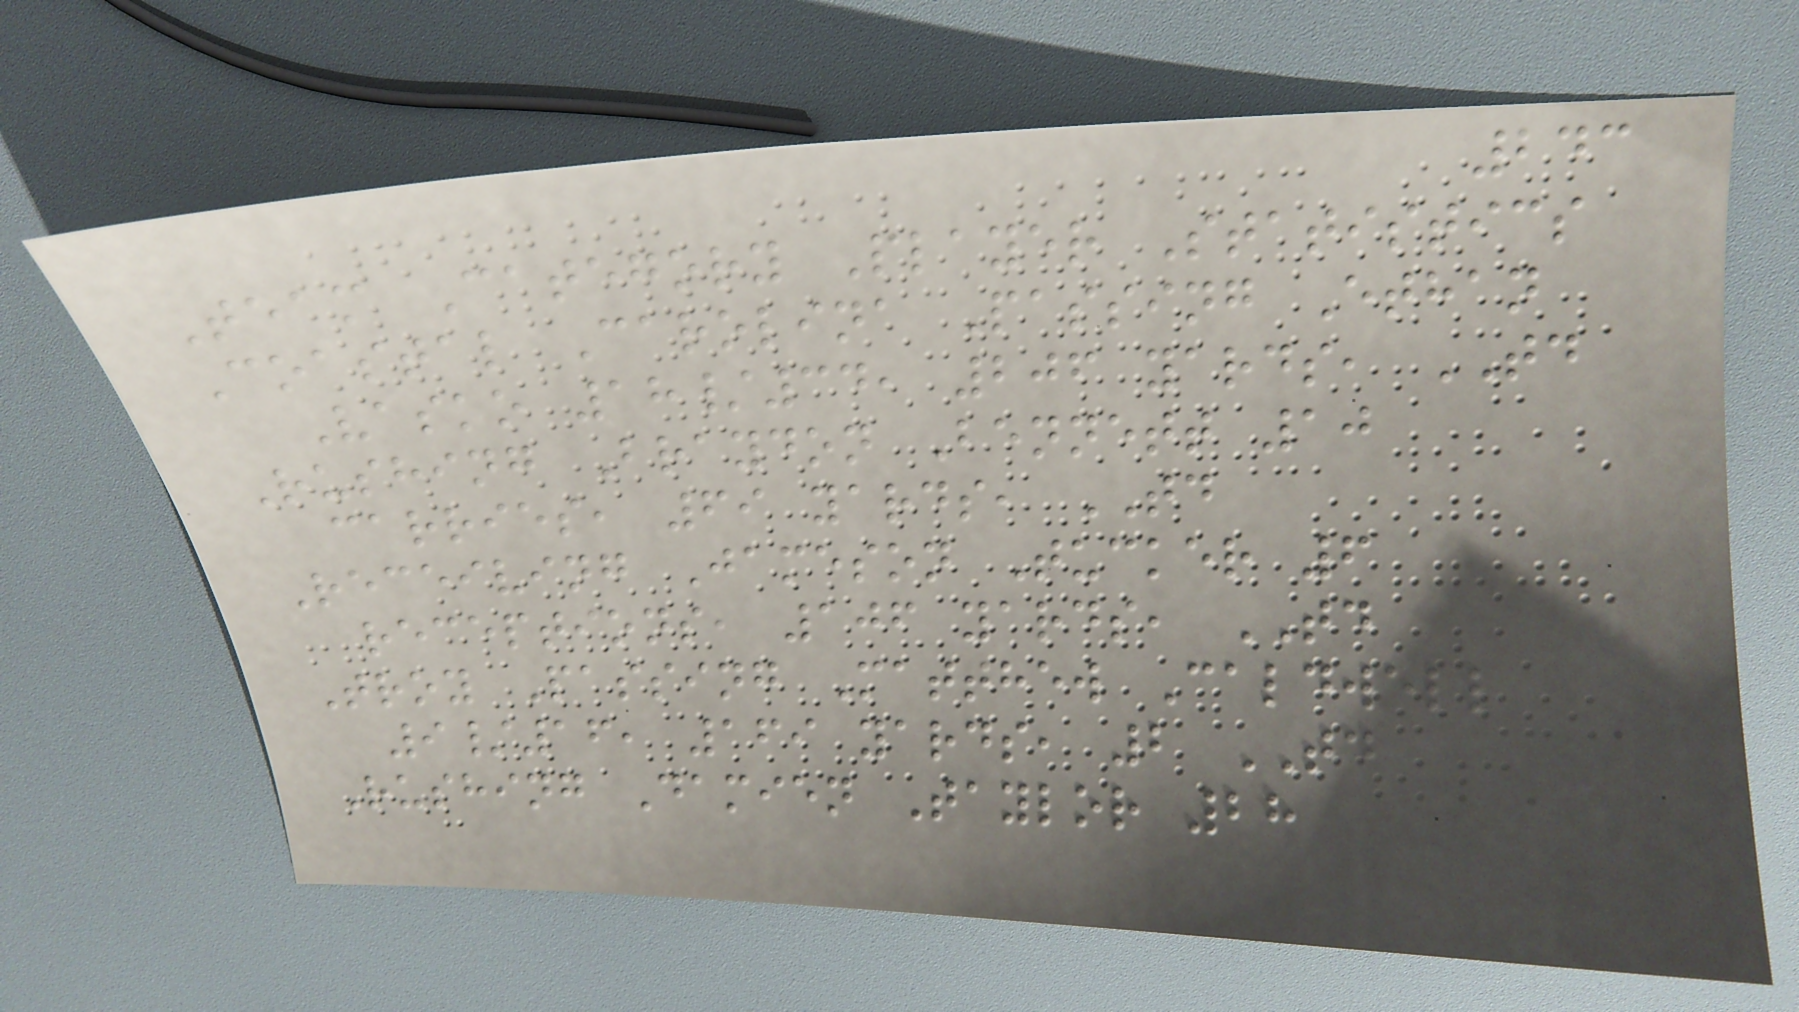243
Team Category Player Statistics
Coastal Carolina Passing Ethan
Vasko 18/34, 206 yards, TD
Rushing Braydon Bennett 10
carries, 69 yards, TD
Receiving Jameson Tucker 6
receptions, 106 yards, TD
Troy Passing Matthew Caldwell
9/16, 169 yards, 2 TD
Rushing Damien Taylor 28
